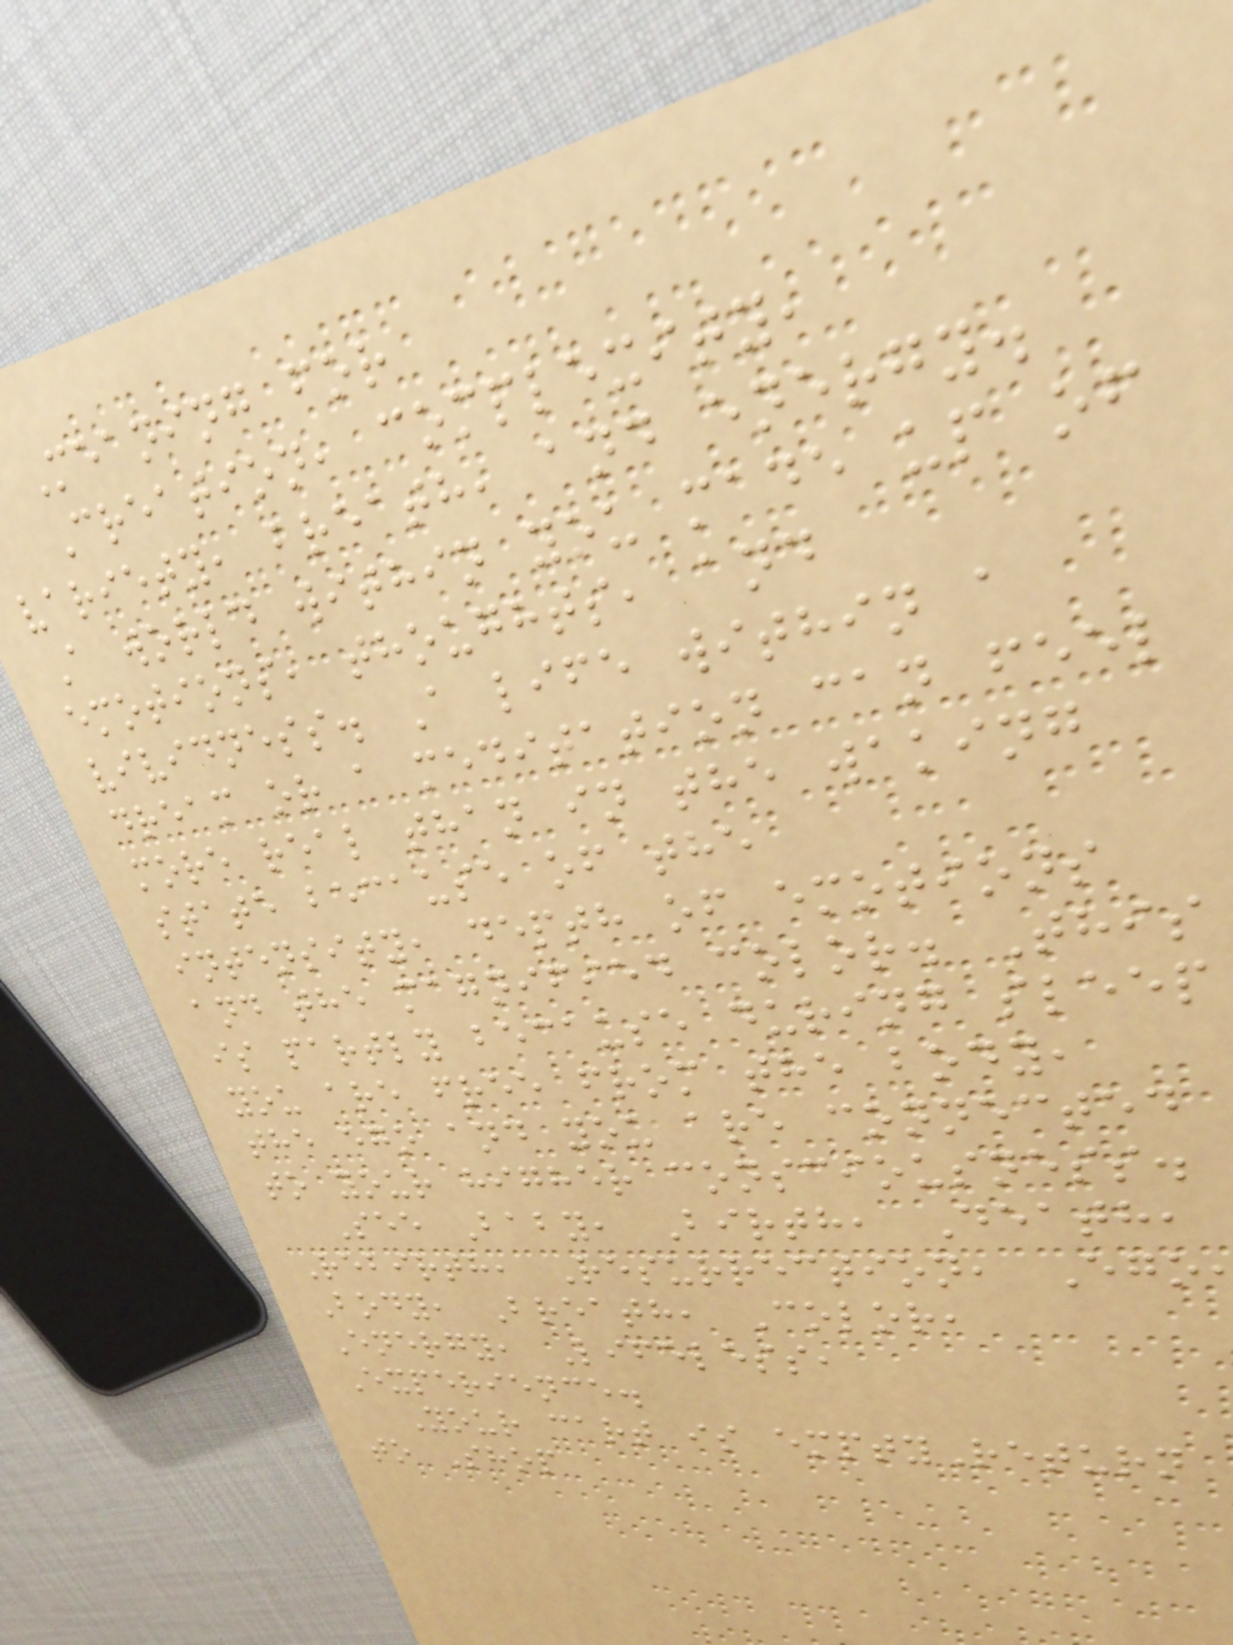Meaning for
Creation, complexity,
variety, breath, and energy.
A world within you made up of
emotions, thoughts, and
vividness. A life within a
dream or a meditation can feel
more real than in the waking
state because of the
intensity, depth of emotions
and the magnified color. This
is partly because during sleep
you are free from the body,
the ego and you are connected
to your higher consciousness.
See Baby, Birth, Death,
Rebirth, Resurrection, Ego
Body, Breath, Color,
Energy, Lifeless,
Experience.
Your cart is emptyReturn
to Shop
